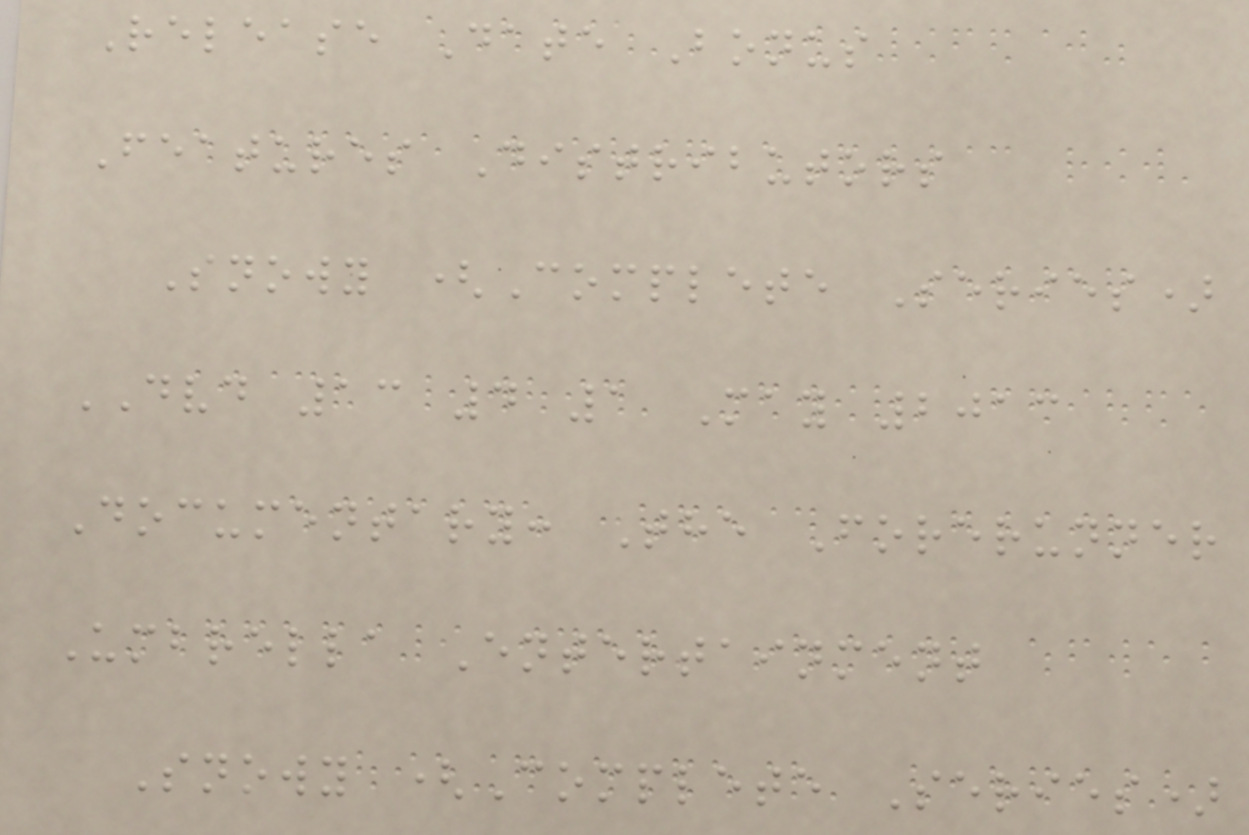Release Date Bonus
Features Distributors
Snowy (Complete Series)
DVD 13 4 1 May 2013
Documentary: The Forerunner
Umbrella Entertainment
Snowy (Complete Series)
